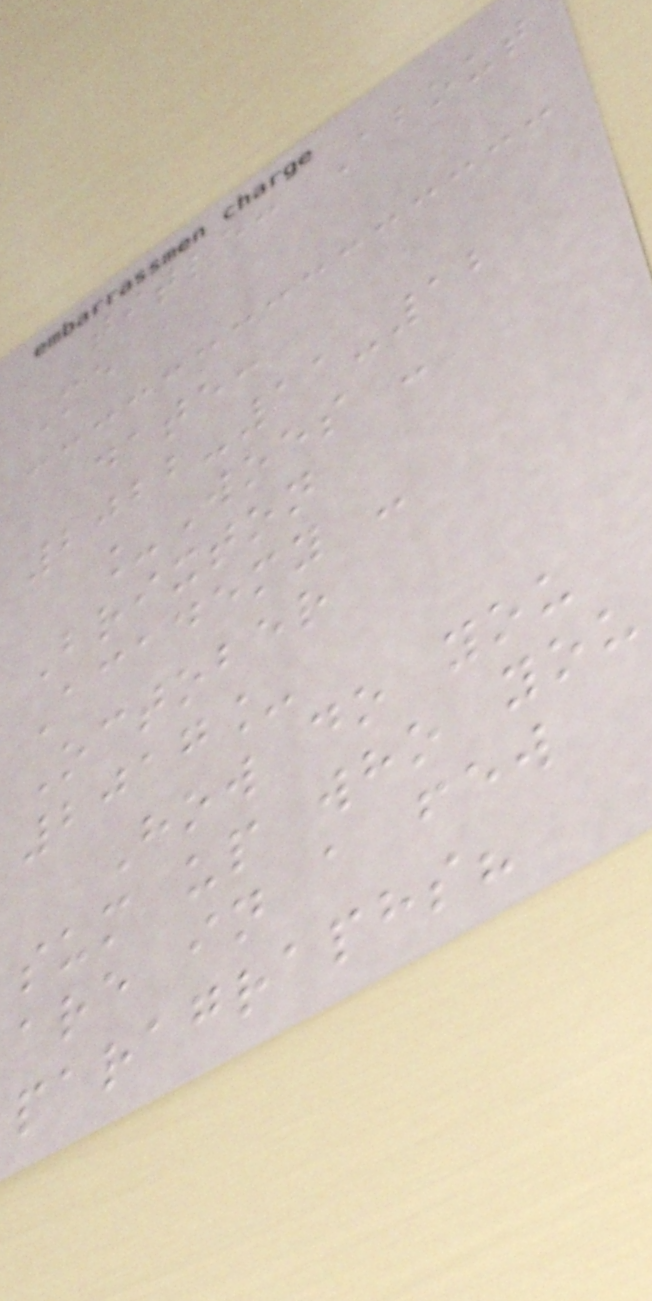title: About
Me
date:
2022-11-12
_Woes -
Brixton
Academy -
October
2017_
How do you
sum up who you
are in a few
paragraphs?
